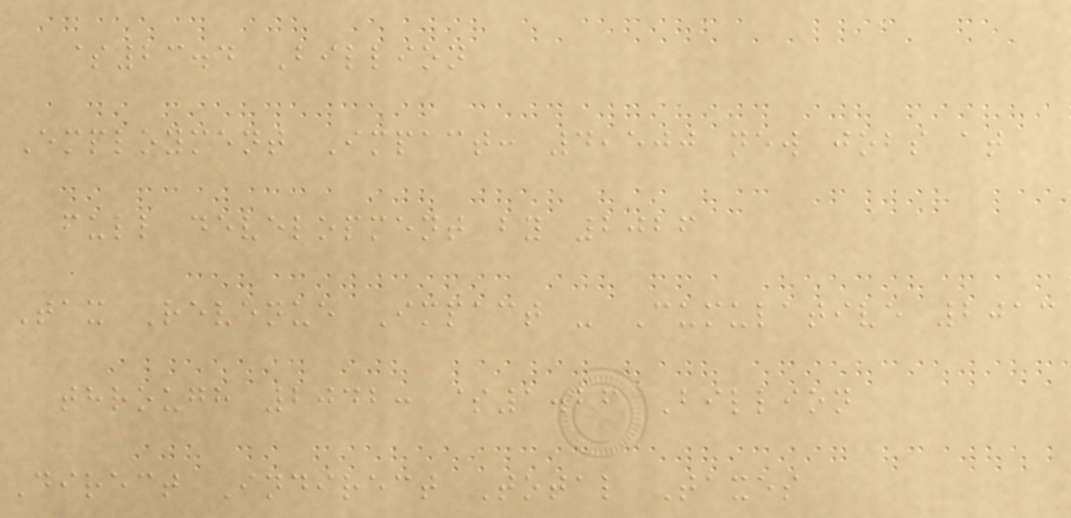$23.4 Billion
Employment Impact: 4,500 new jobs at
full development by 2026
Tax Revenue Impact - Cumulative 2013
through 2042: $1.26 Billion
Direct Indirect Total Taxes
